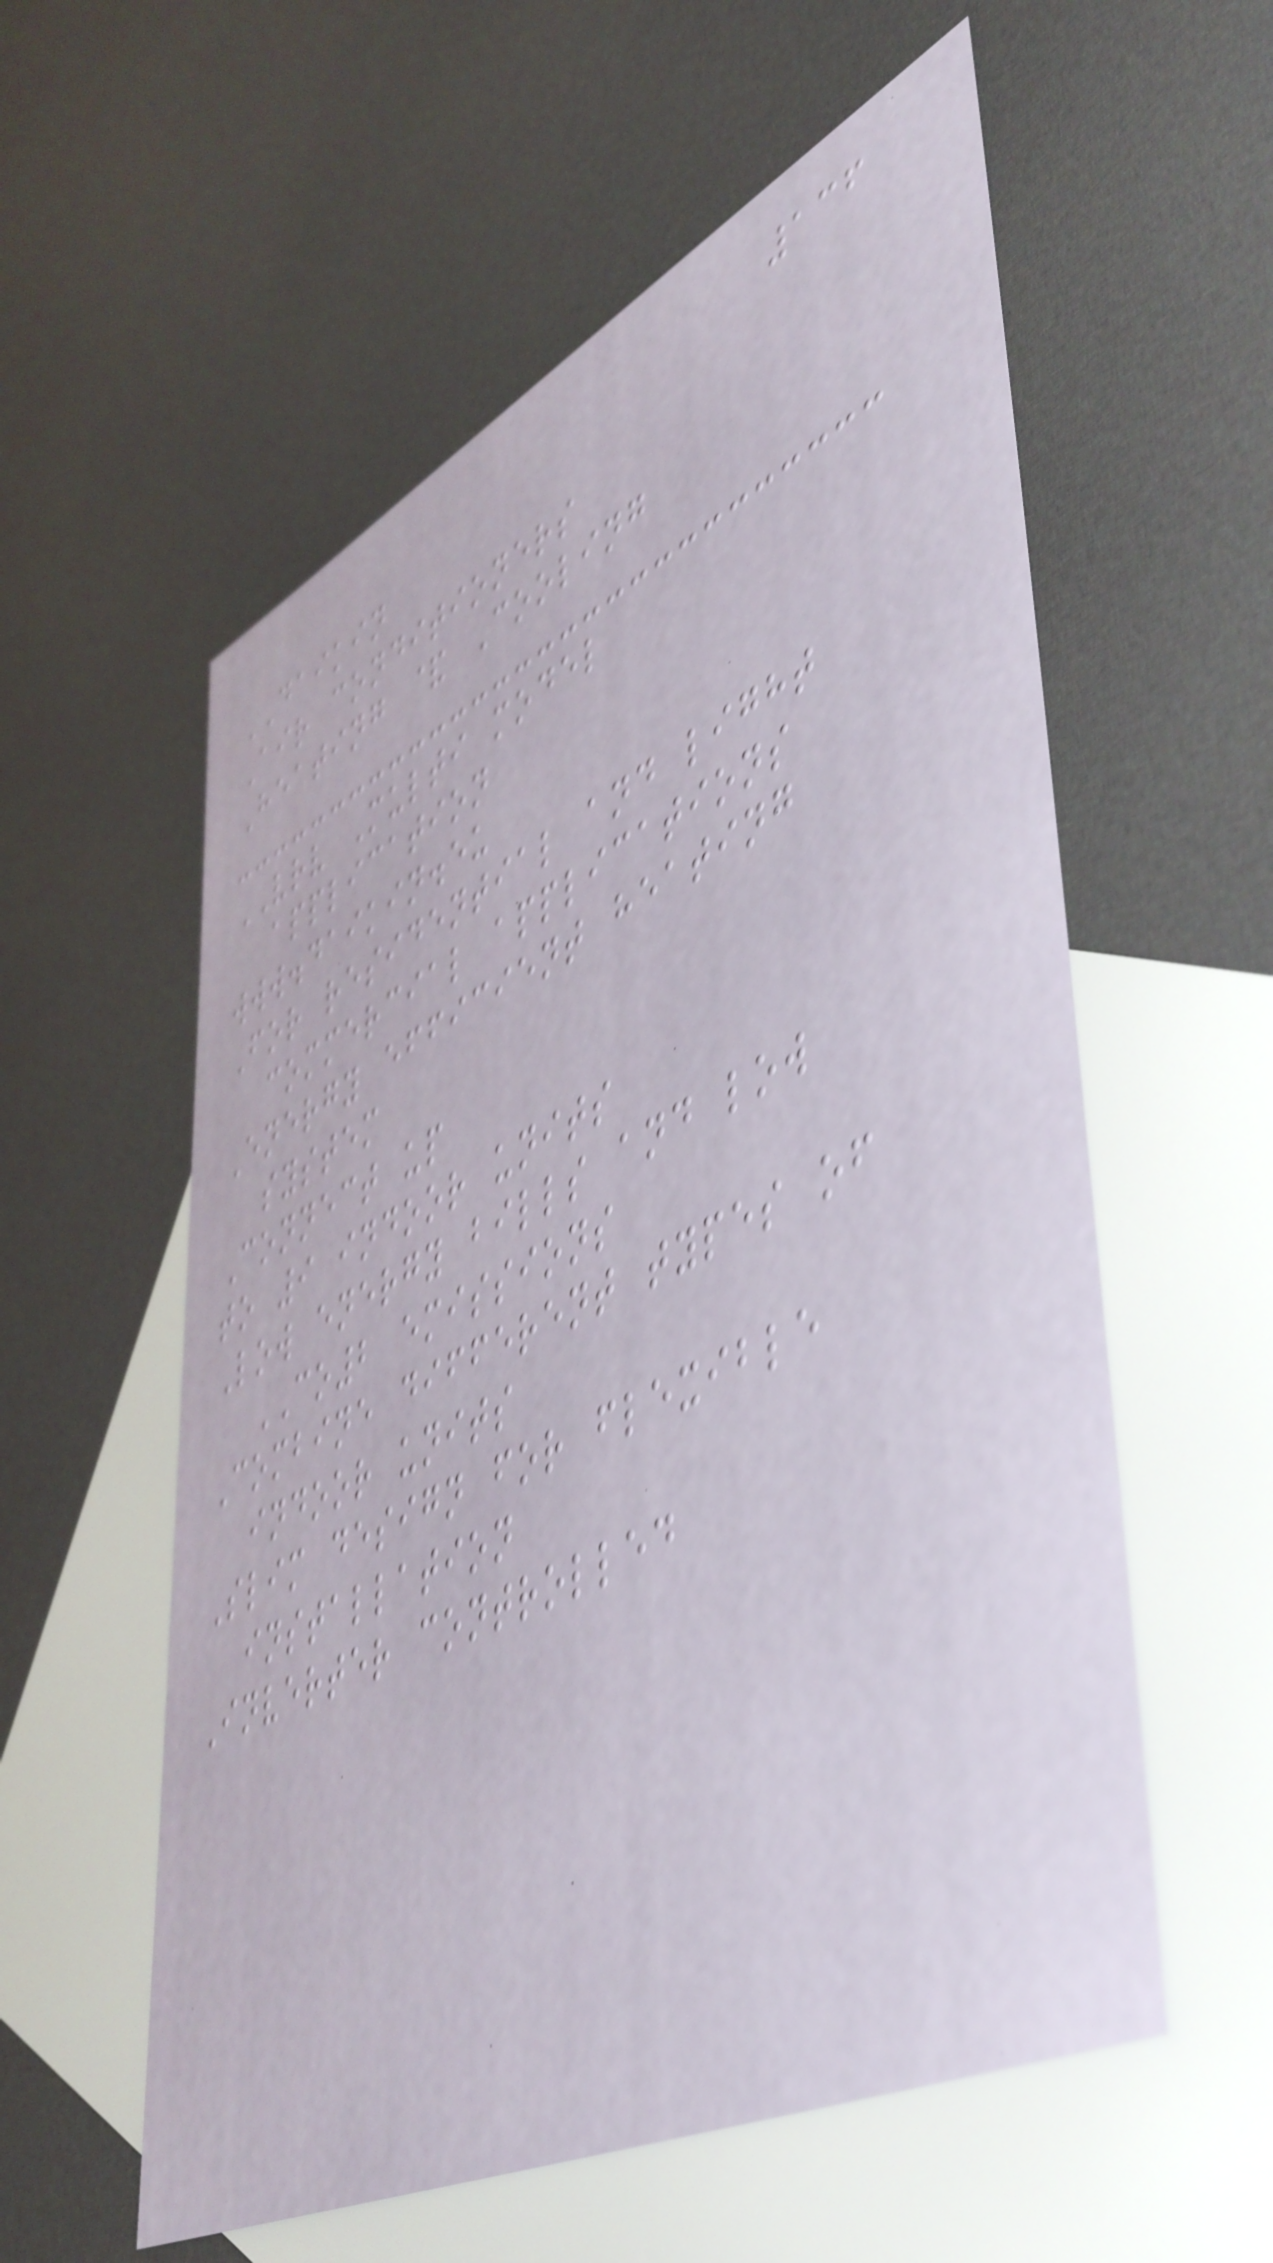136
DAIKIN
Air conditioners
Heating & Cooling
VRV Multi model
application
www.daikin.eu
For residential and light
commercial applications
Energy efficient heating
system
Connect up
to 9 indoor units
Low energy bills and low
CO2 emissions
Combine different types of
indoor units
Slim design for flexible
installation
Inverter controlled
